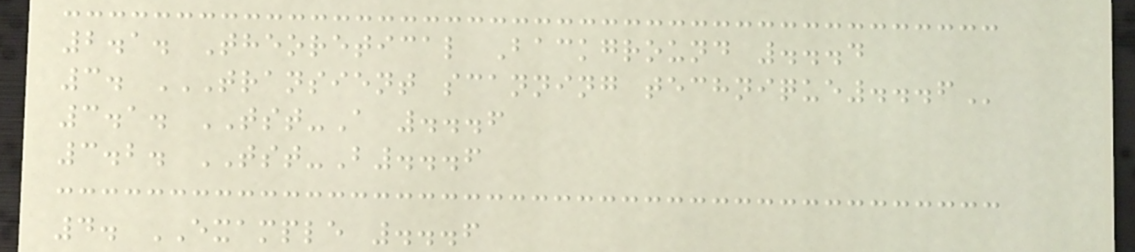2.1. Theoretical Background ...4
3. TRANSIENT SCANNING TECHNIQUE...6
3.1. TST-A ...6
3.2. TST-B...6
4. EXAMPLE ...6
